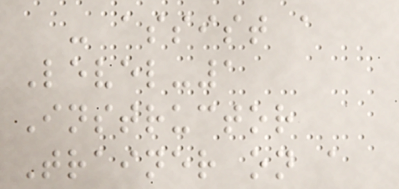- assist a
Level-1
Instructor
Trainer on a
